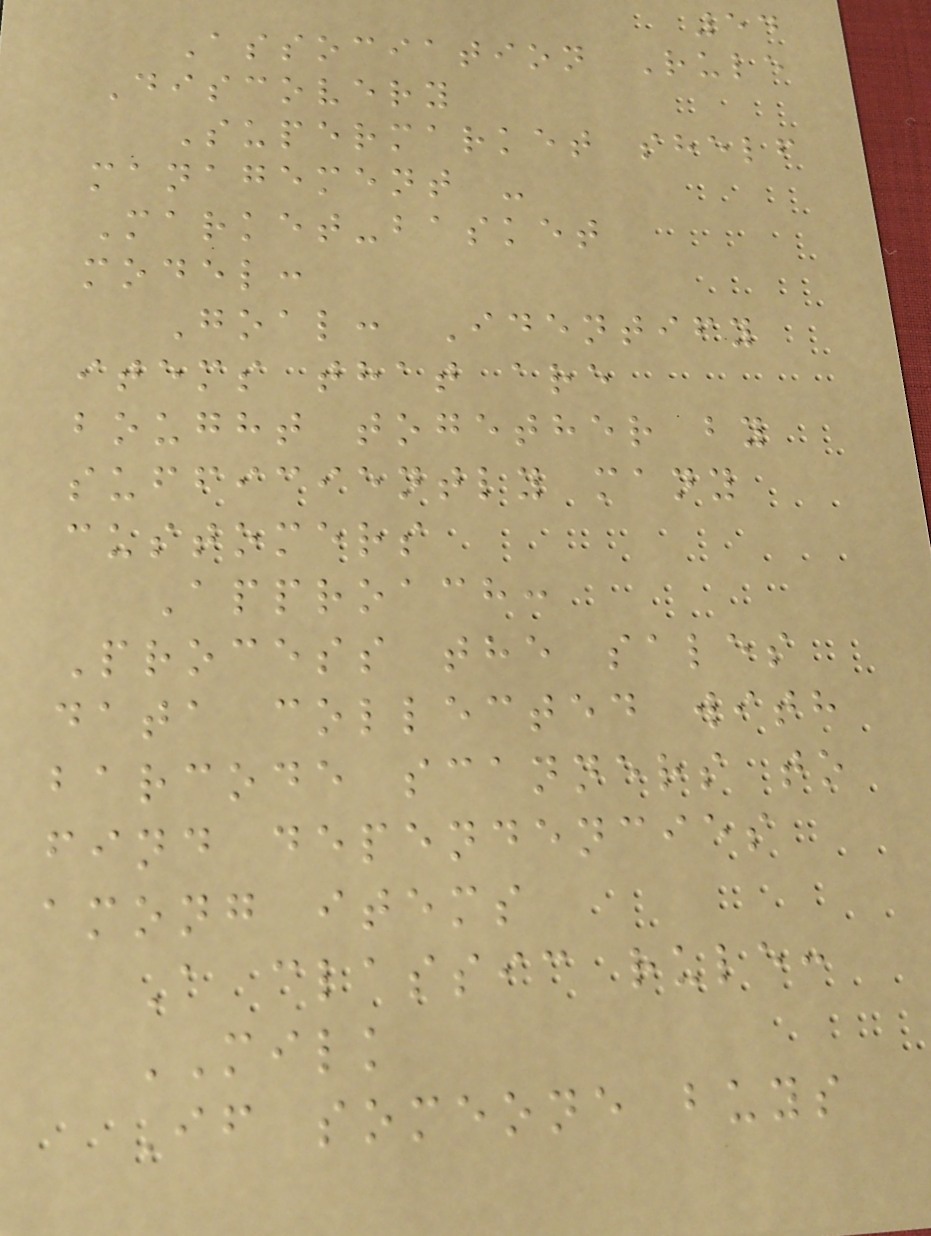54
Association Rule
Discovery
Supermarket shelf
management -
Market-basket
model:
Goal: Identify
items that are
bought together by
sufficiently many
customers
Approach:
Process the sales
data collected with
barcode scanners to
find dependencies
among items
A classic rule:
MILK
If someone buys
